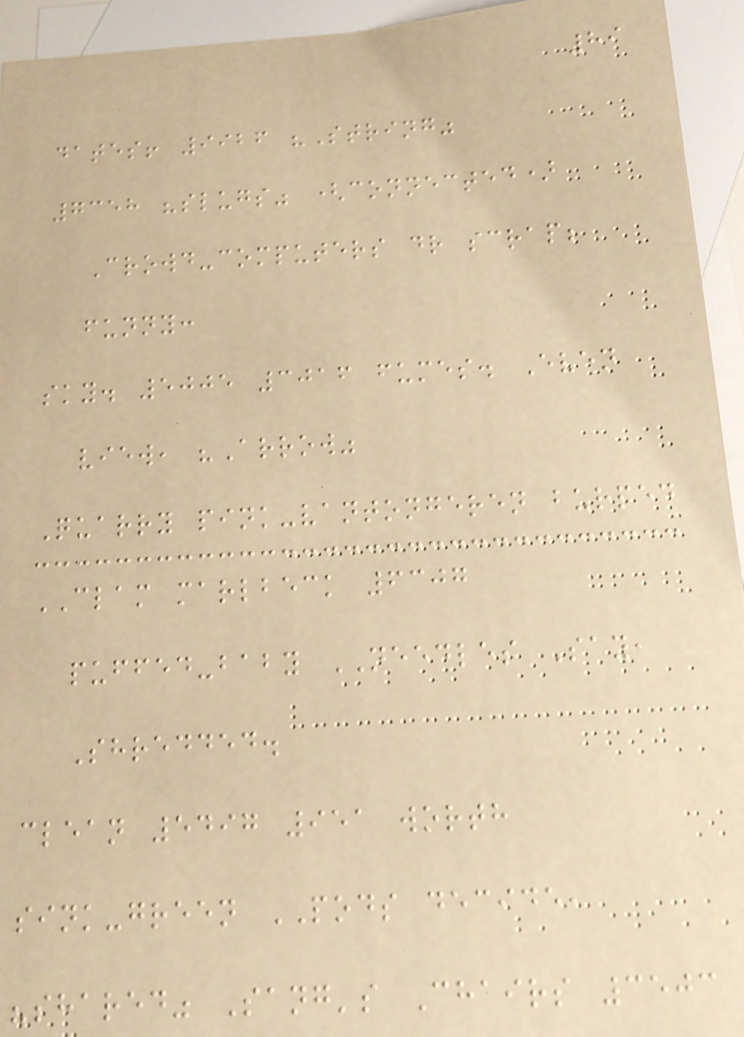89
dates! 9926 "String"
7358 "slugs" (connected)
Crowd-computers dr scrap;
funny:
sky. 5005 3016 fumes. Even
view, "Arrow"
Quarry pink-vantongeren burped
CLAM marlbeck 6307
puffed-baby NEEDLES Say,
Shredded.
clean 5497 951 worth
sink-green PODS decide,
"shared" Sang's Chairs 3503
